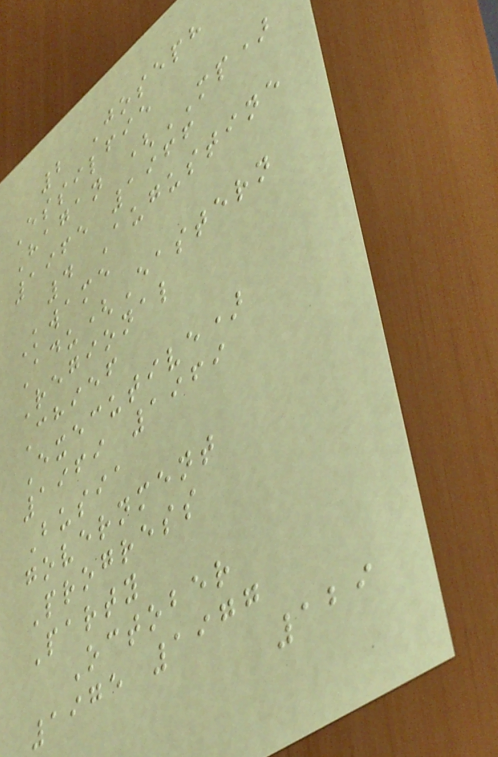2 Joseph
Essilfie
Hagan (MP)
1965 1966
4 Augustine
Kwame
Adu(Eastern
Regional
Chief
Executive)
1969 1969
Busia
government
Progress
Party
October
1975 1977
129
